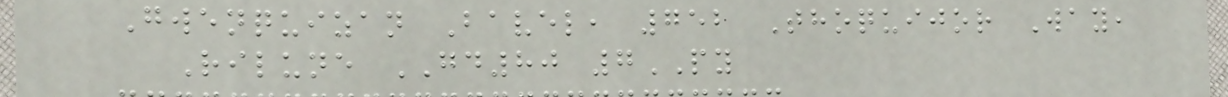Gwenquizan Bavel, 752 Thoquijor Way,
Rilune GD80 7PY
